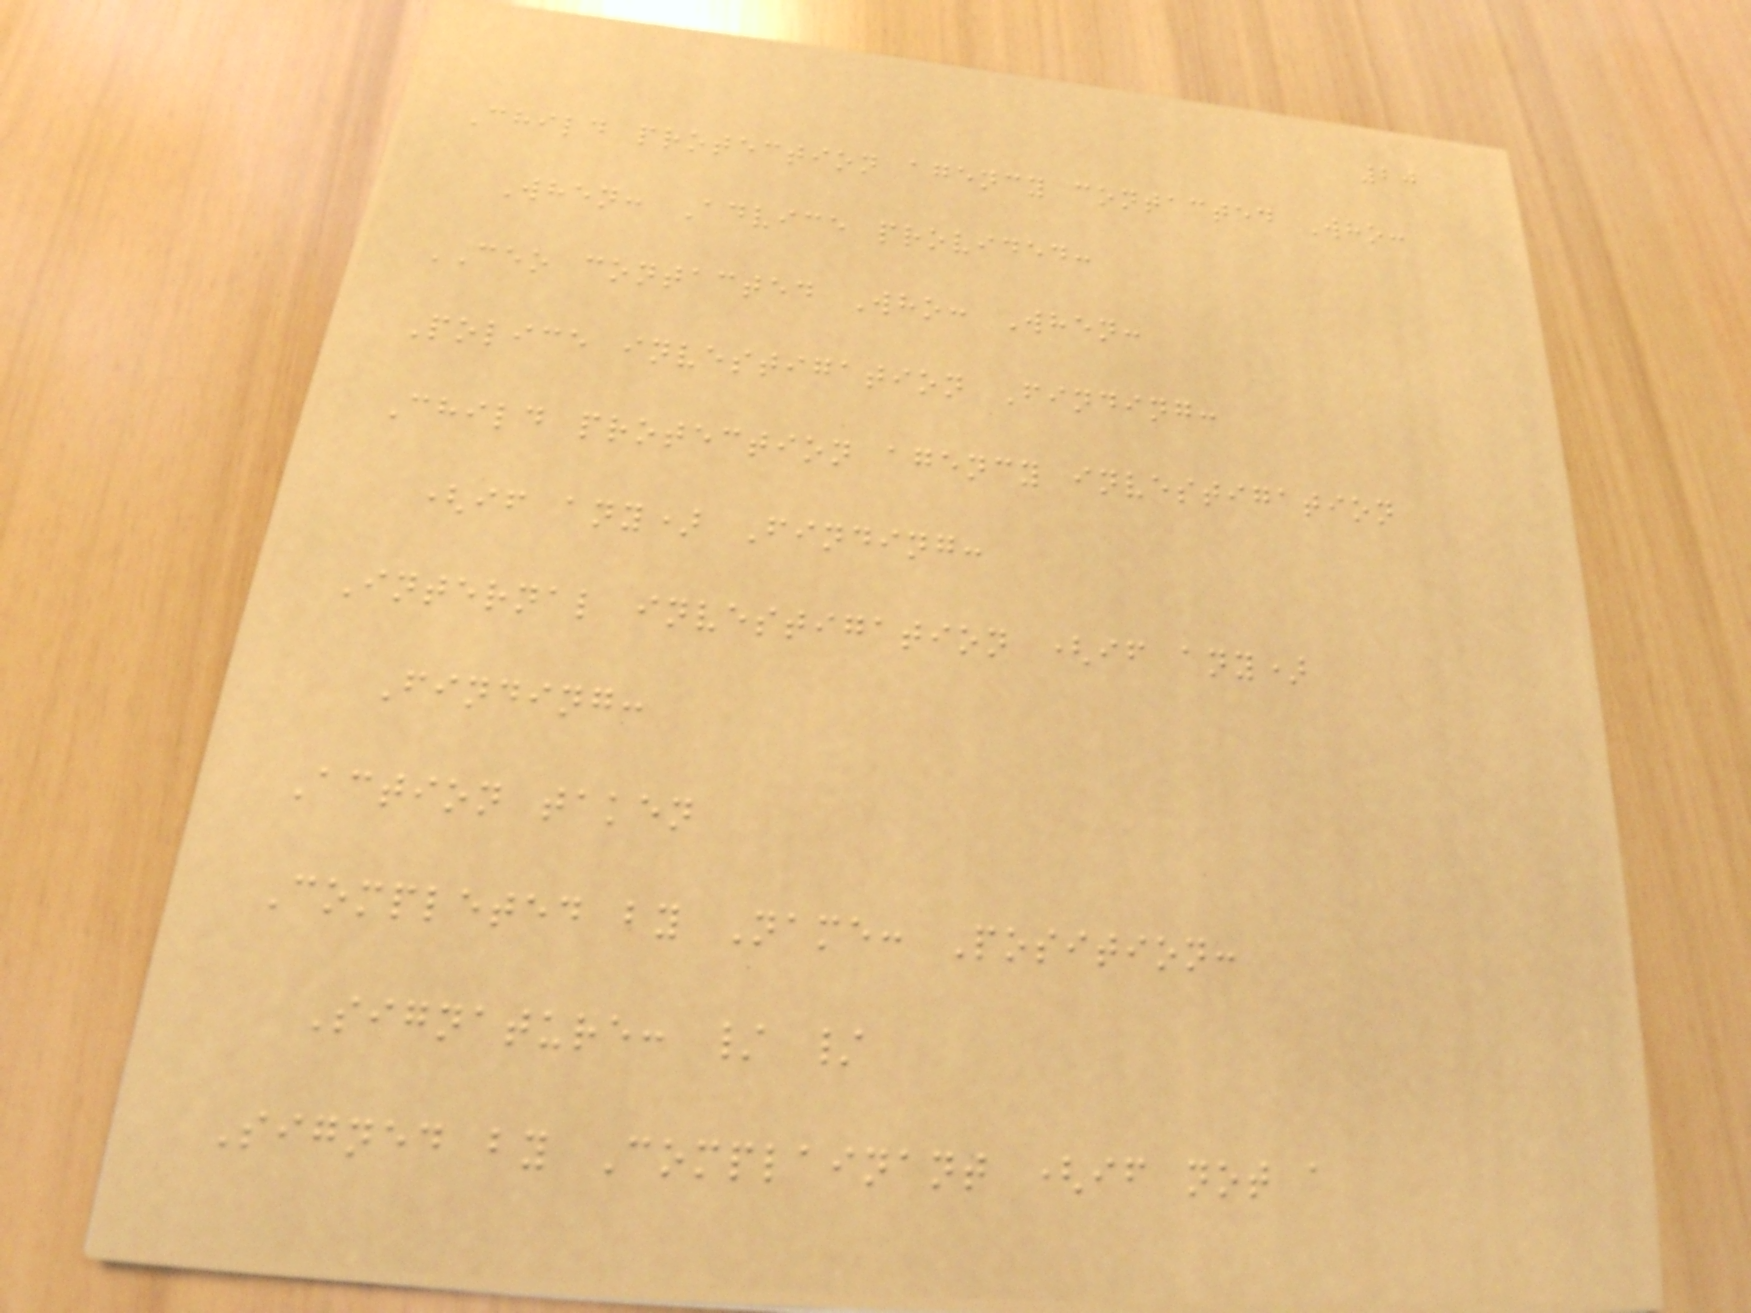20
Child protection agency contacted Who:
When: Advice provided:
CEO contacted Who: When:
Police investigation Finding:
Child protection agency investigation
(if any) Finding:
Internal investigation (if any)
Finding:
Action taken
Completed by Name: Position:
Signature: / /
Signed by Complainant (if not a
